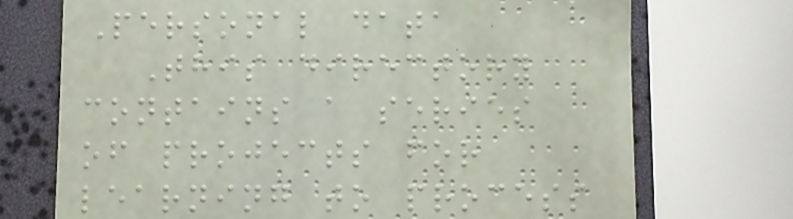Personal data
This directory
contains a series
of projects for
learning to process
